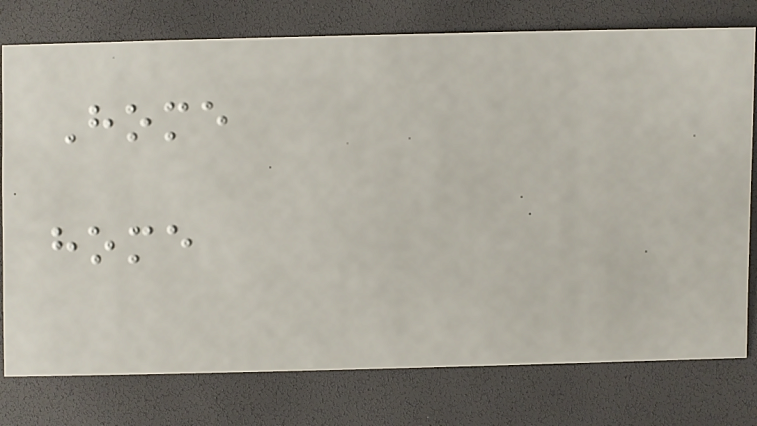Home
home
